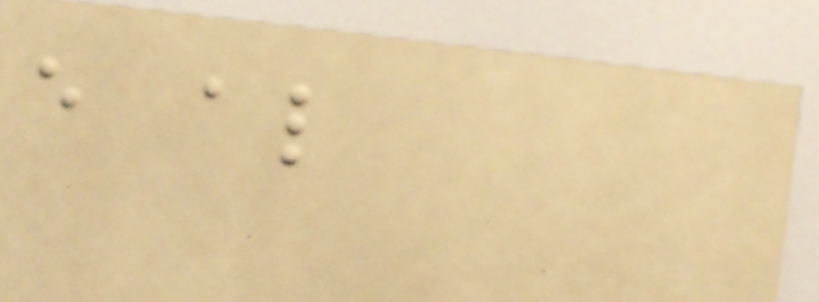e al
